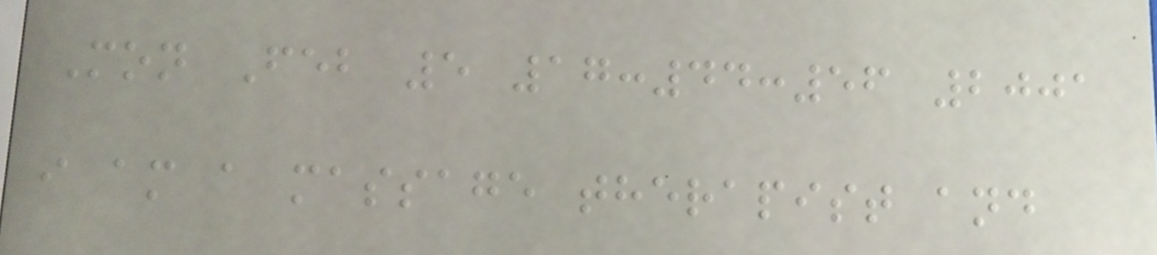Mon Feb 5 17:44:56 2001
i am a massage therapist and
